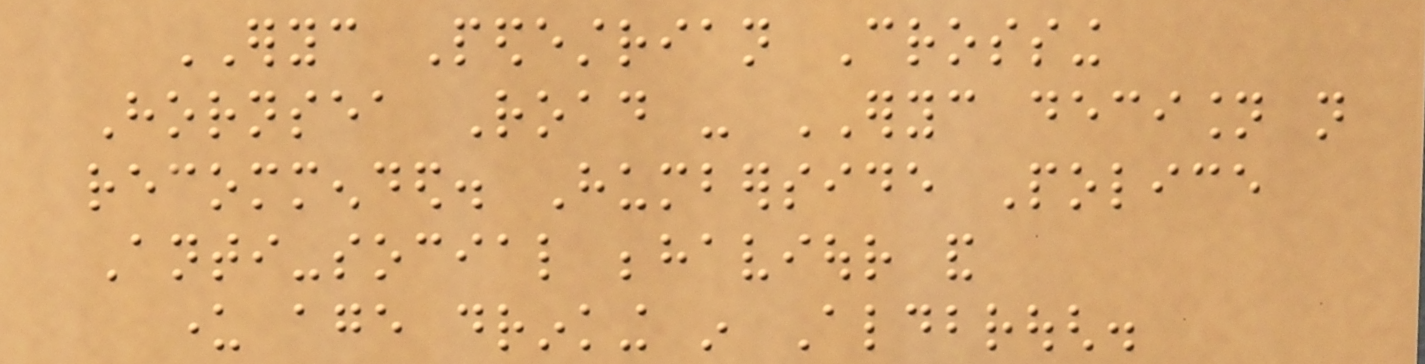ERYC Pedestrian Crossing
Hornsea Road - ERYC decision not
recommended. Humberside Police
Anti-social behaviour and
under age drinking in Aldbrough.
